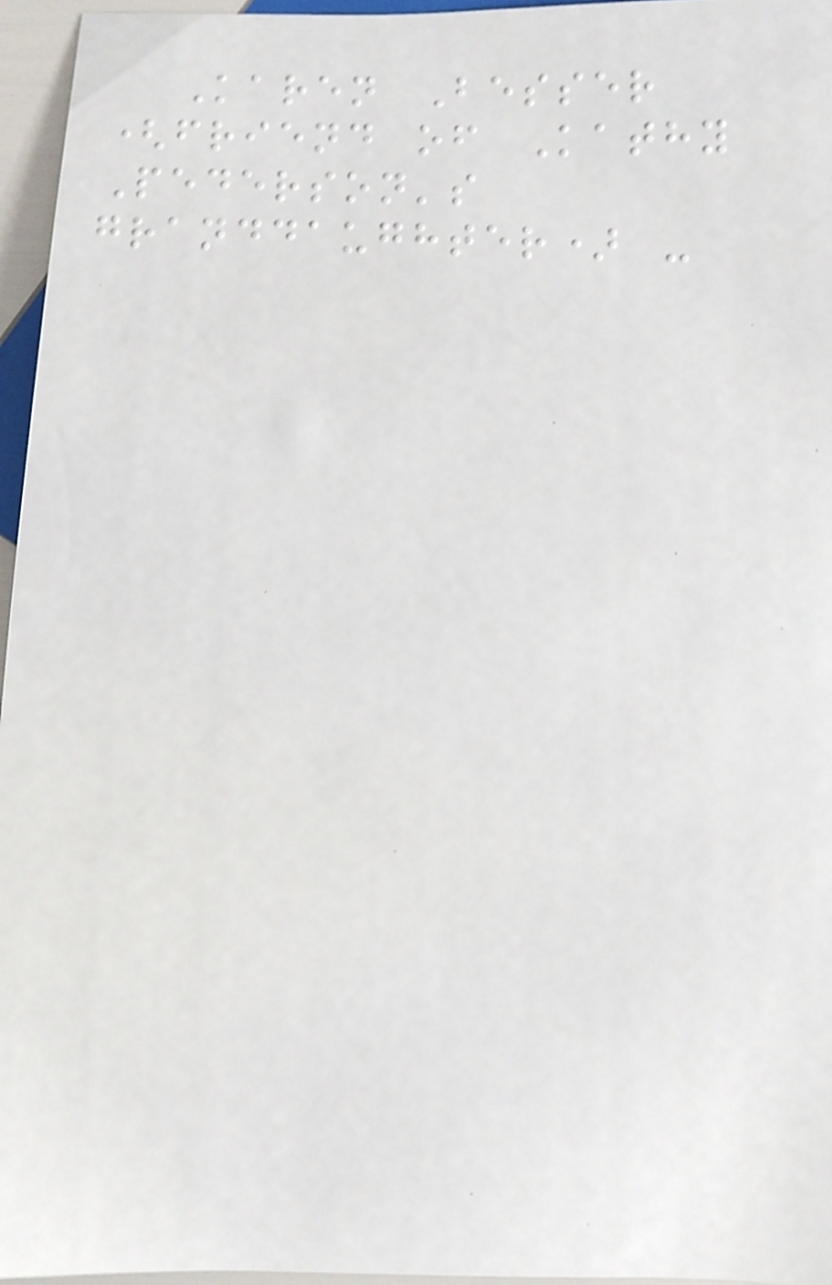Karen Besser
(friend of Kathy
Pederson's
granddaughter) -
